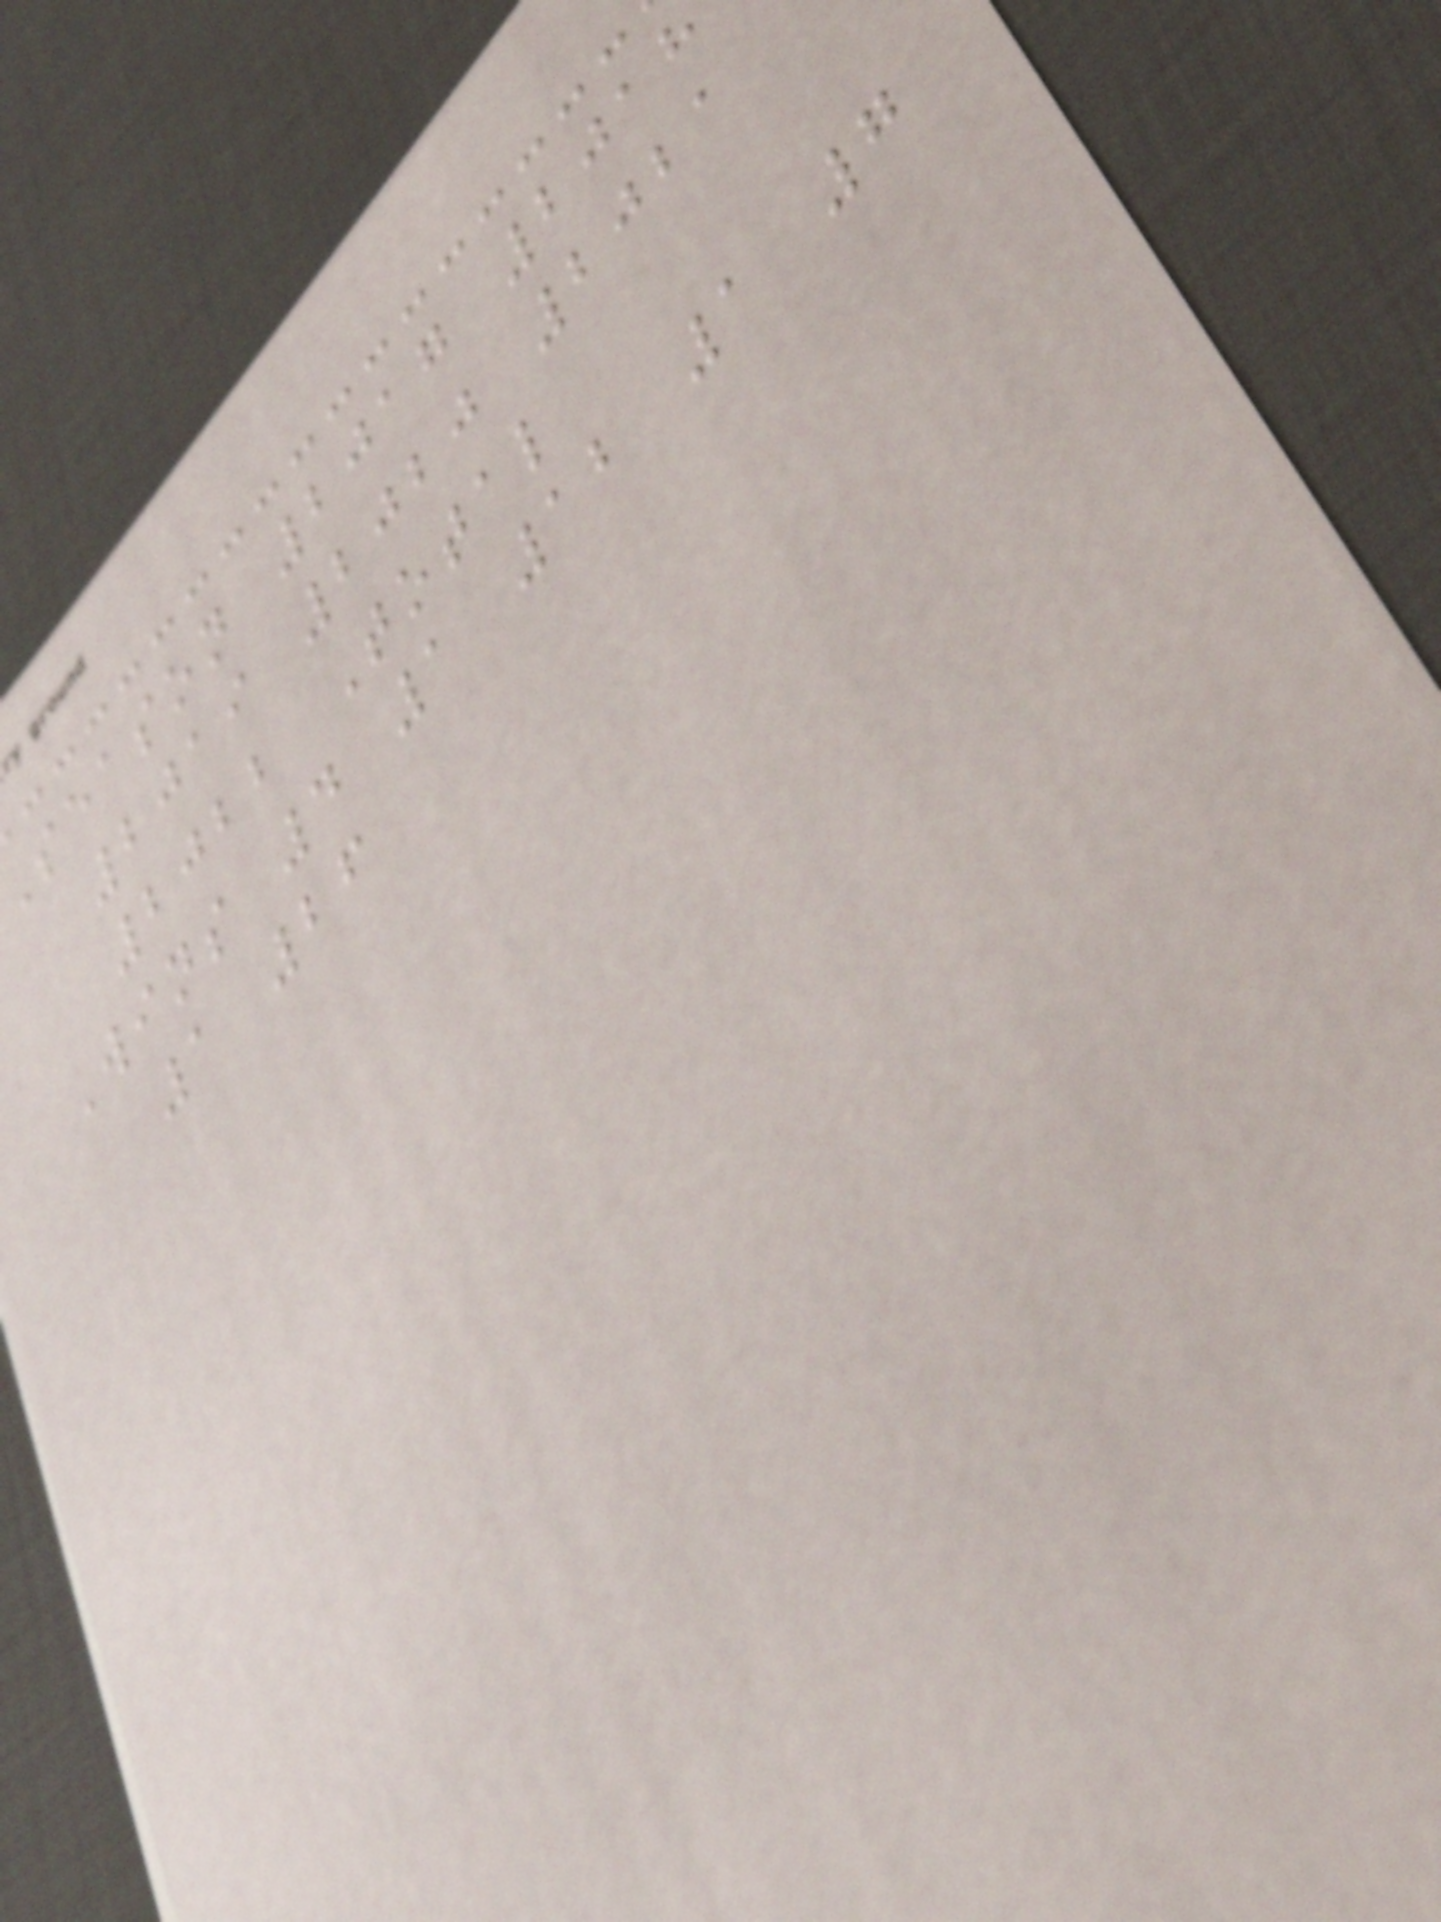season 2017 2018
2019 2020 2021
2022 Total
Wins 4 1 12 1 7
1 26
